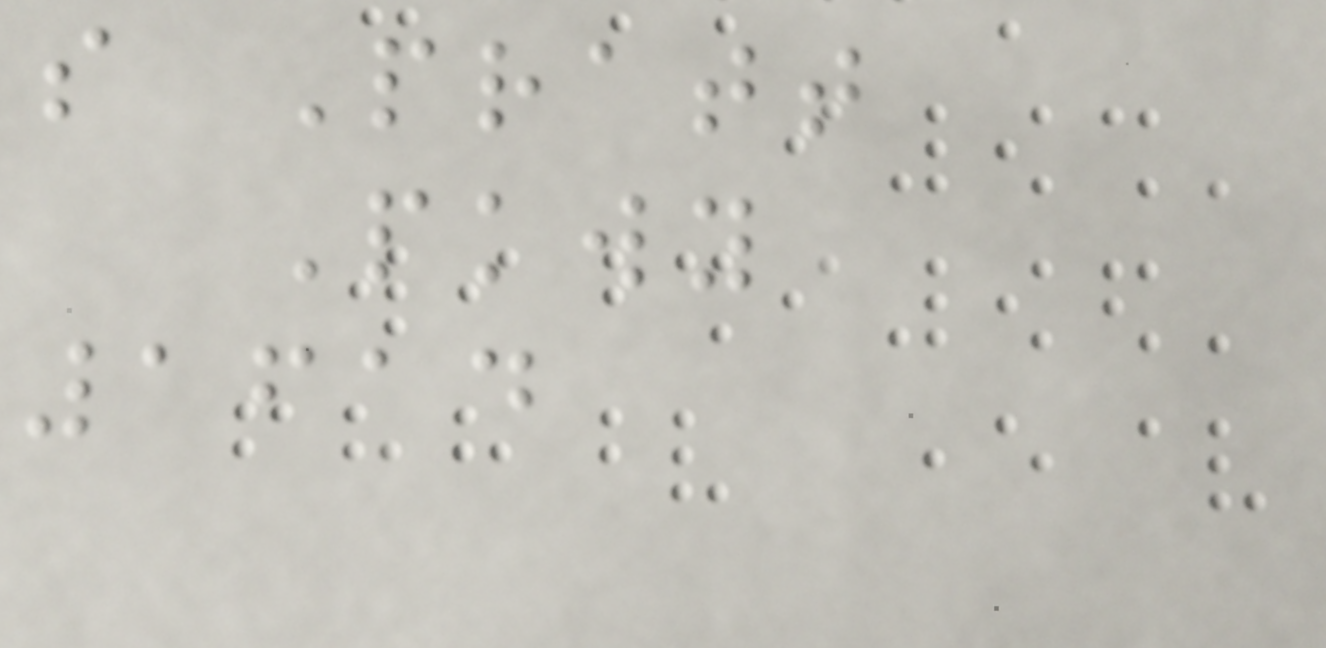s Pratt
Pkwy
1614
